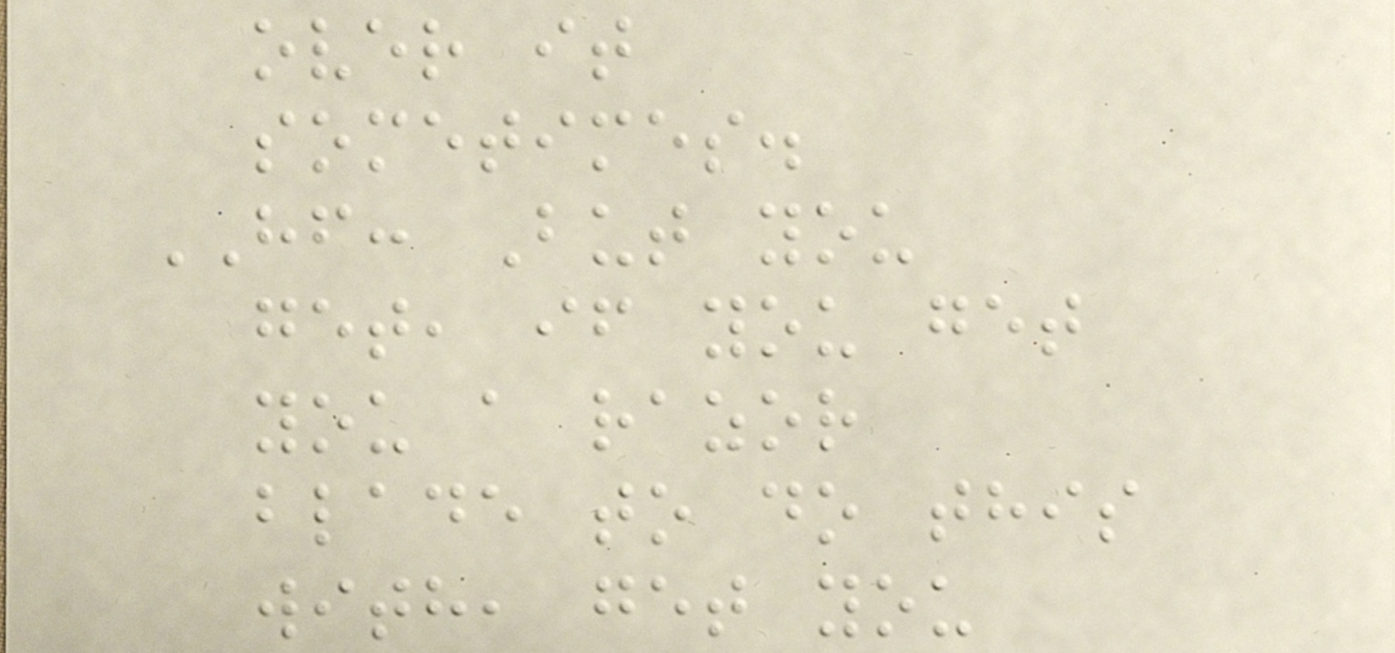over it
sometimes.
HF: But you
get, if you get
you a razor
blade to do this
with, get you
